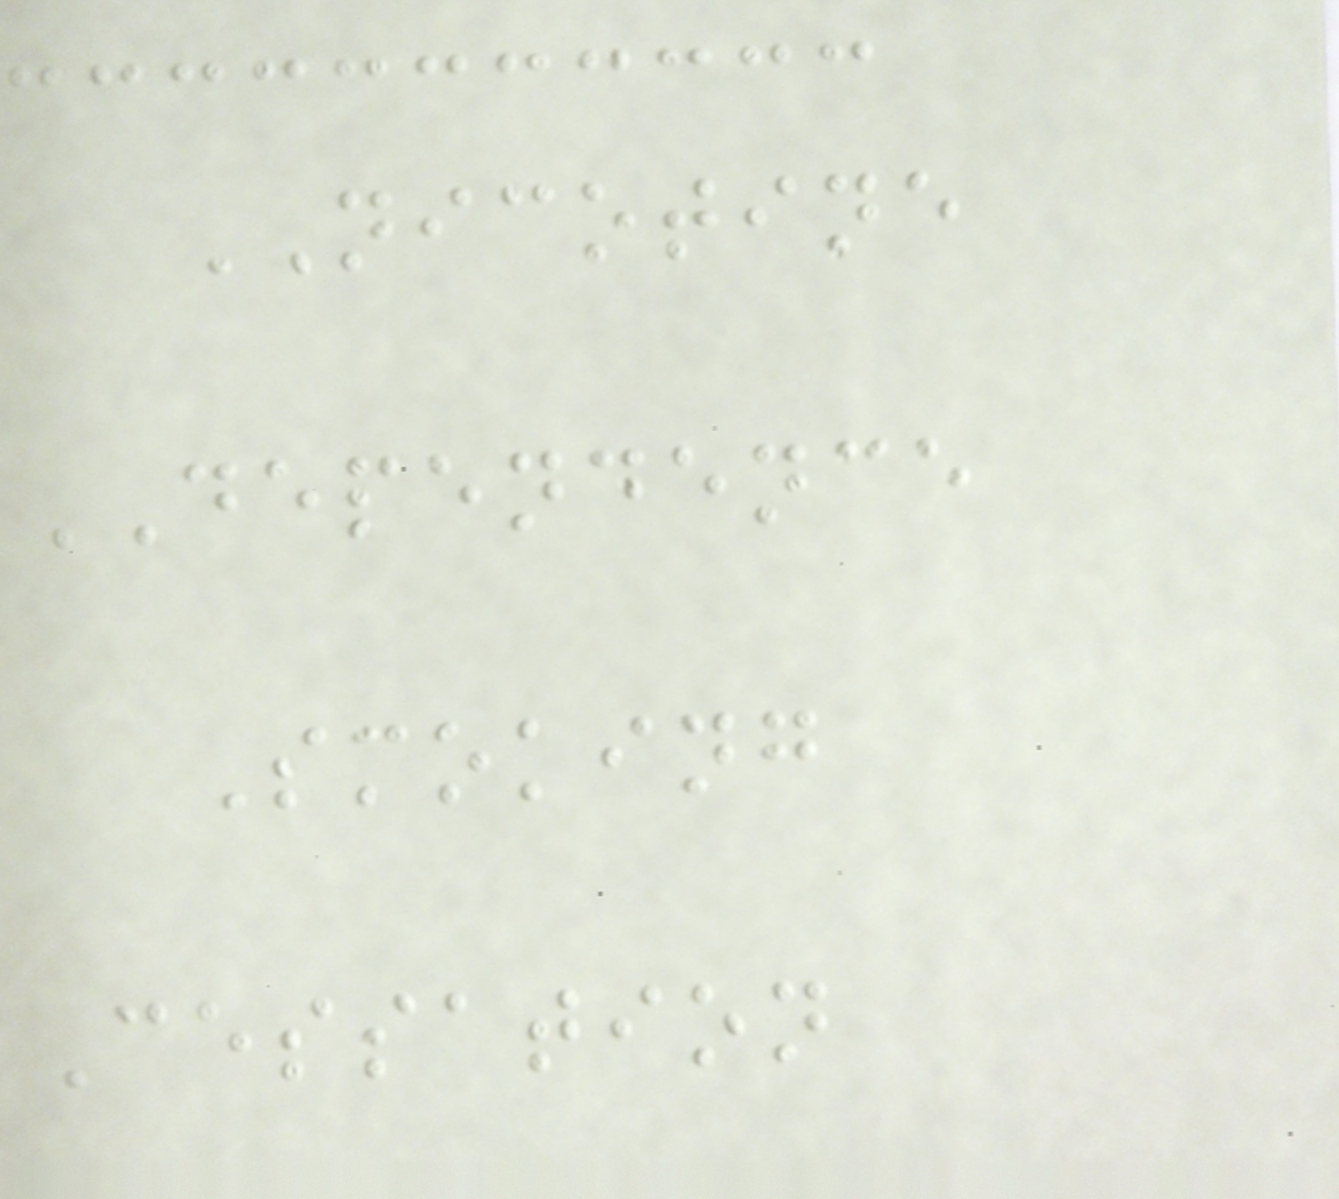NICOTINE
DEPENDENCE
Smoking
Cessation
